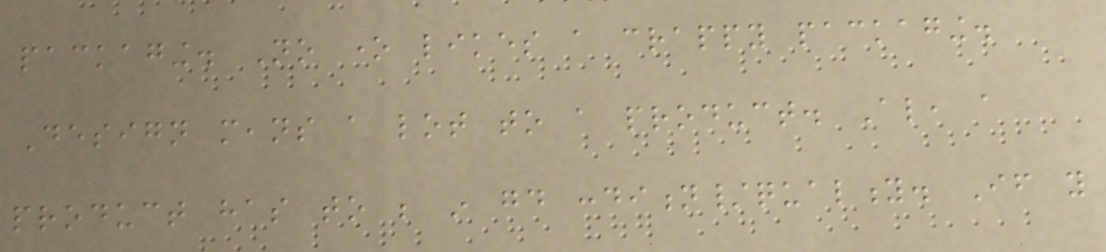packaging. No one likes a crappy packaging.
Design means a lot to a product. Also, a
product has to be in good condition/quality. If you
